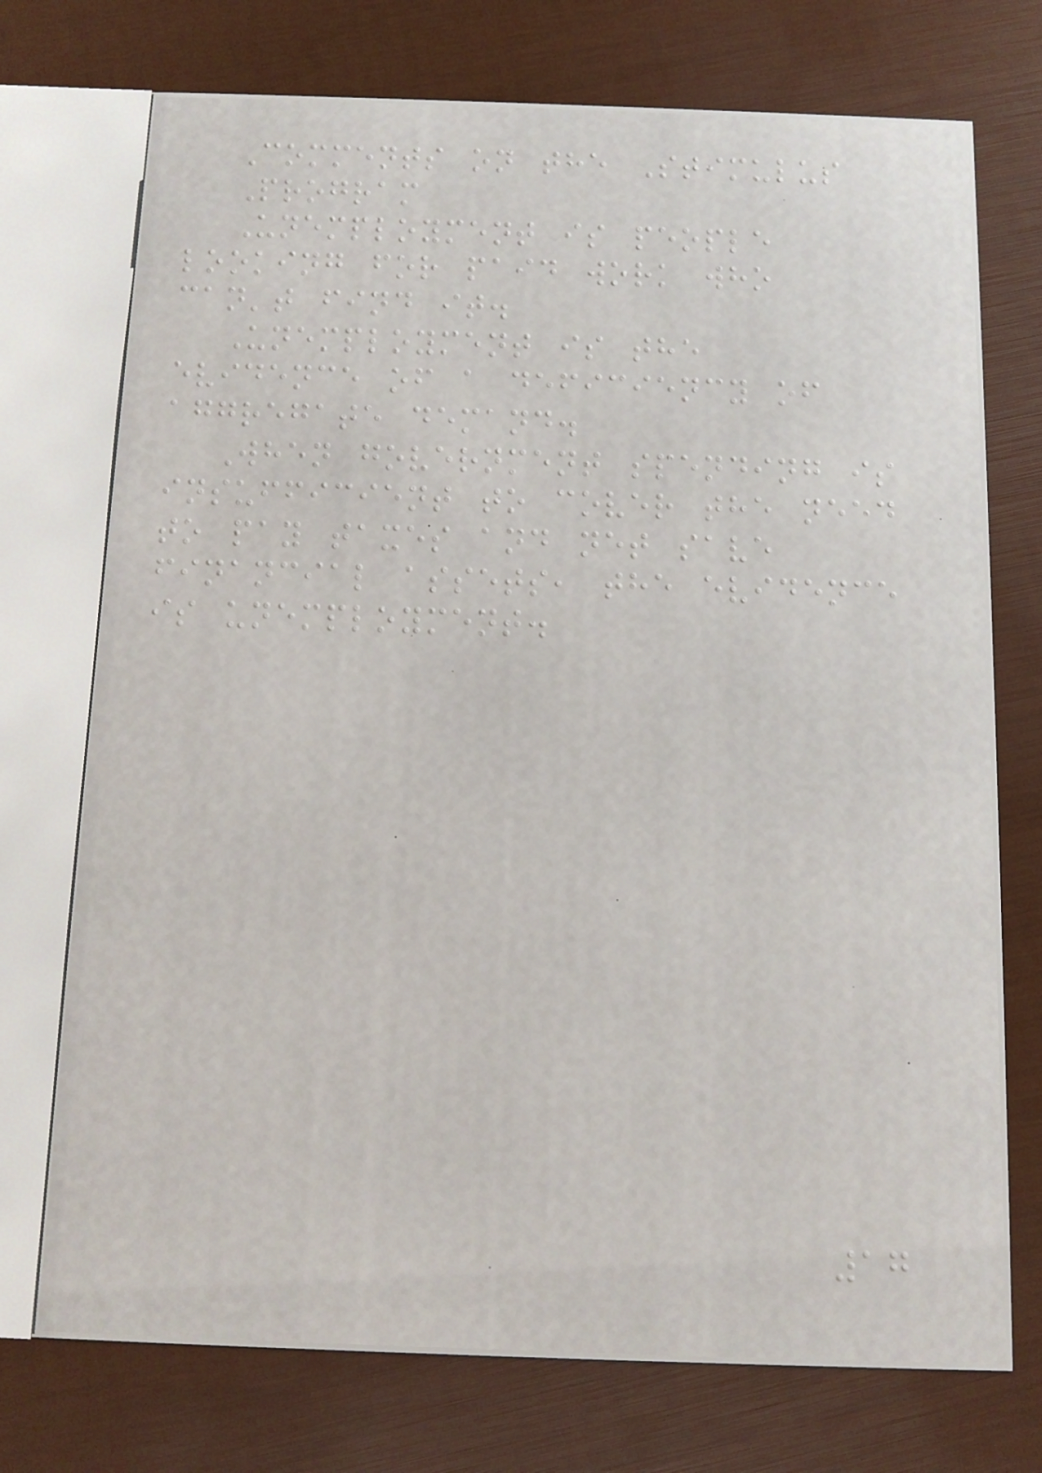Comments on the Stimulus
Program
Unemployment is people
looking for paid work who
can't find it.
Unemployment is the
evidence of a deficiency of
aggregate demand.
When government spending is
insufficient to cover the need
to pay taxes and net save
financial assets, the evidence
is unemployment.
17
